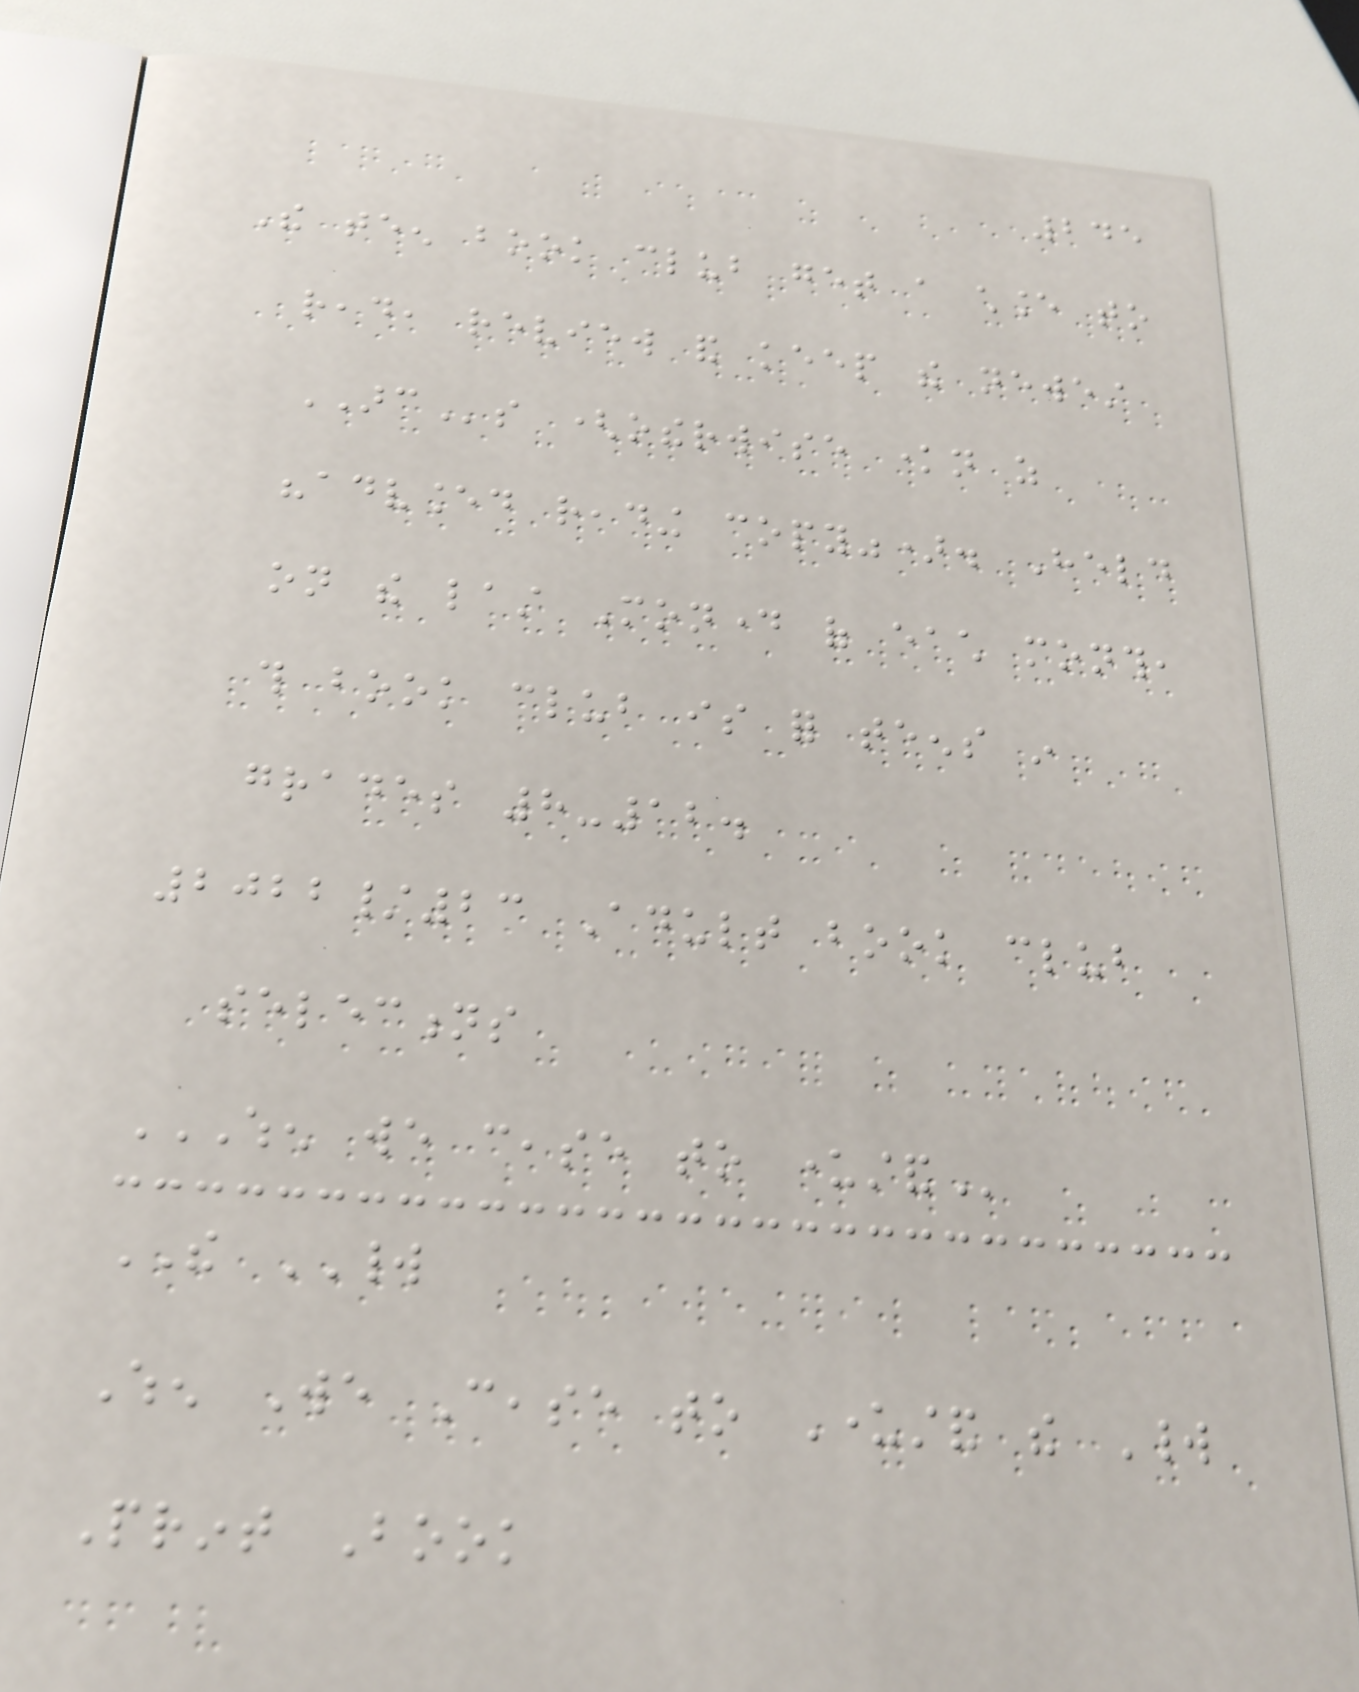245
The teen book club get a chance to
read, review and keep the newest
ARCs (otherwise known as
"advanced reading copy"). Held
on the last Monday of each month,
this book club is for teens in
grades 8-12.
2022/23 Adult book club
selections
WHEN WE CEASE TO UNDERSTAND
THE WORLD
When We Cease to Understand the World
Print Book
